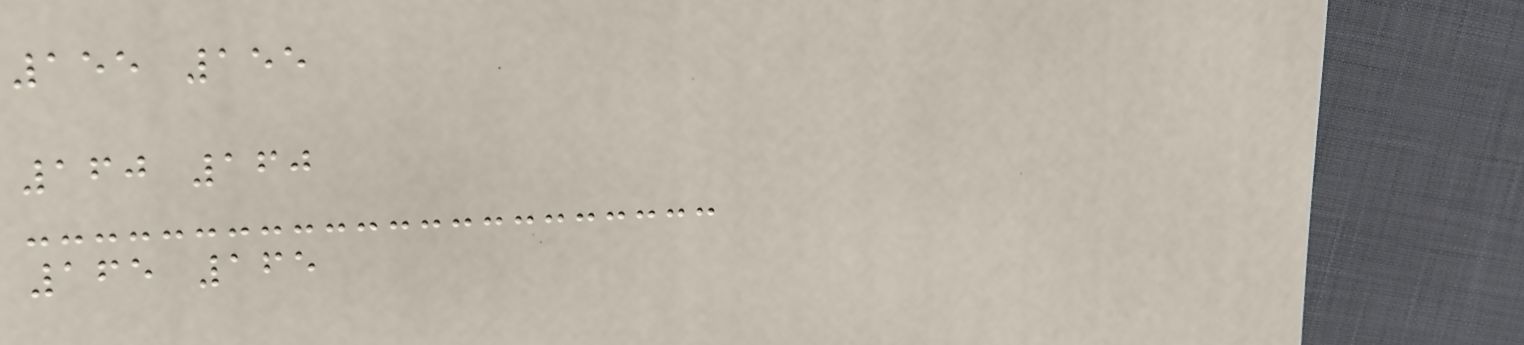155 155
160 160
165 165
